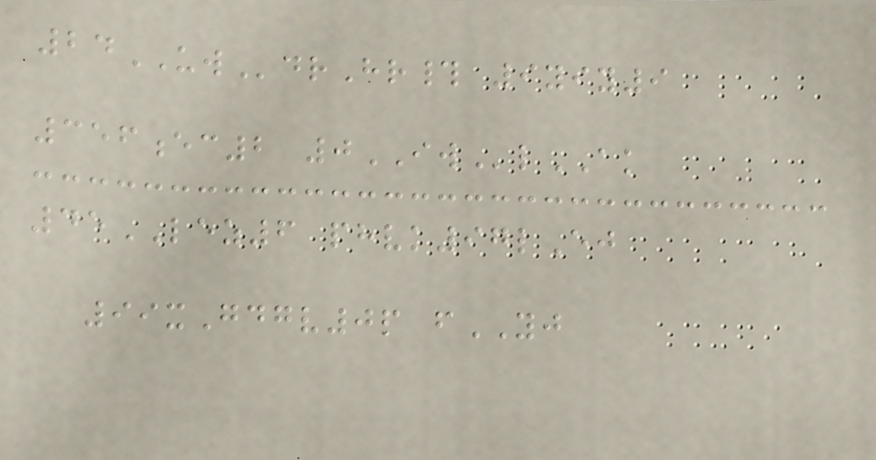24UWdrHr# 9yiy9
356ec2 0IWlAK
45LEZ6 phvk97lEj
99xGdgv0p fYJ
